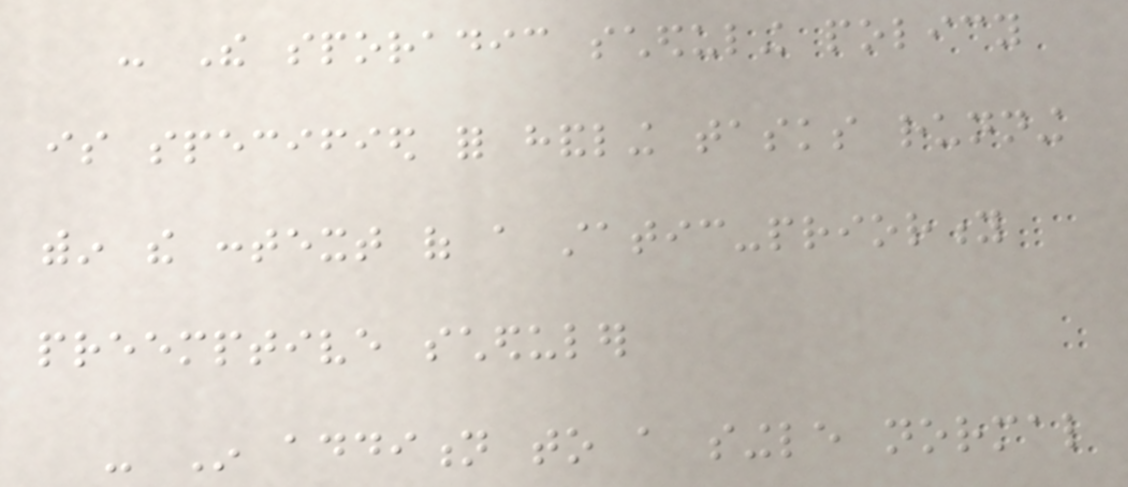- The sporadic scheduling policy
is specified for handling tasks running
within the context of a static-priority
preemptive scheduler
- In addition to a single normal
